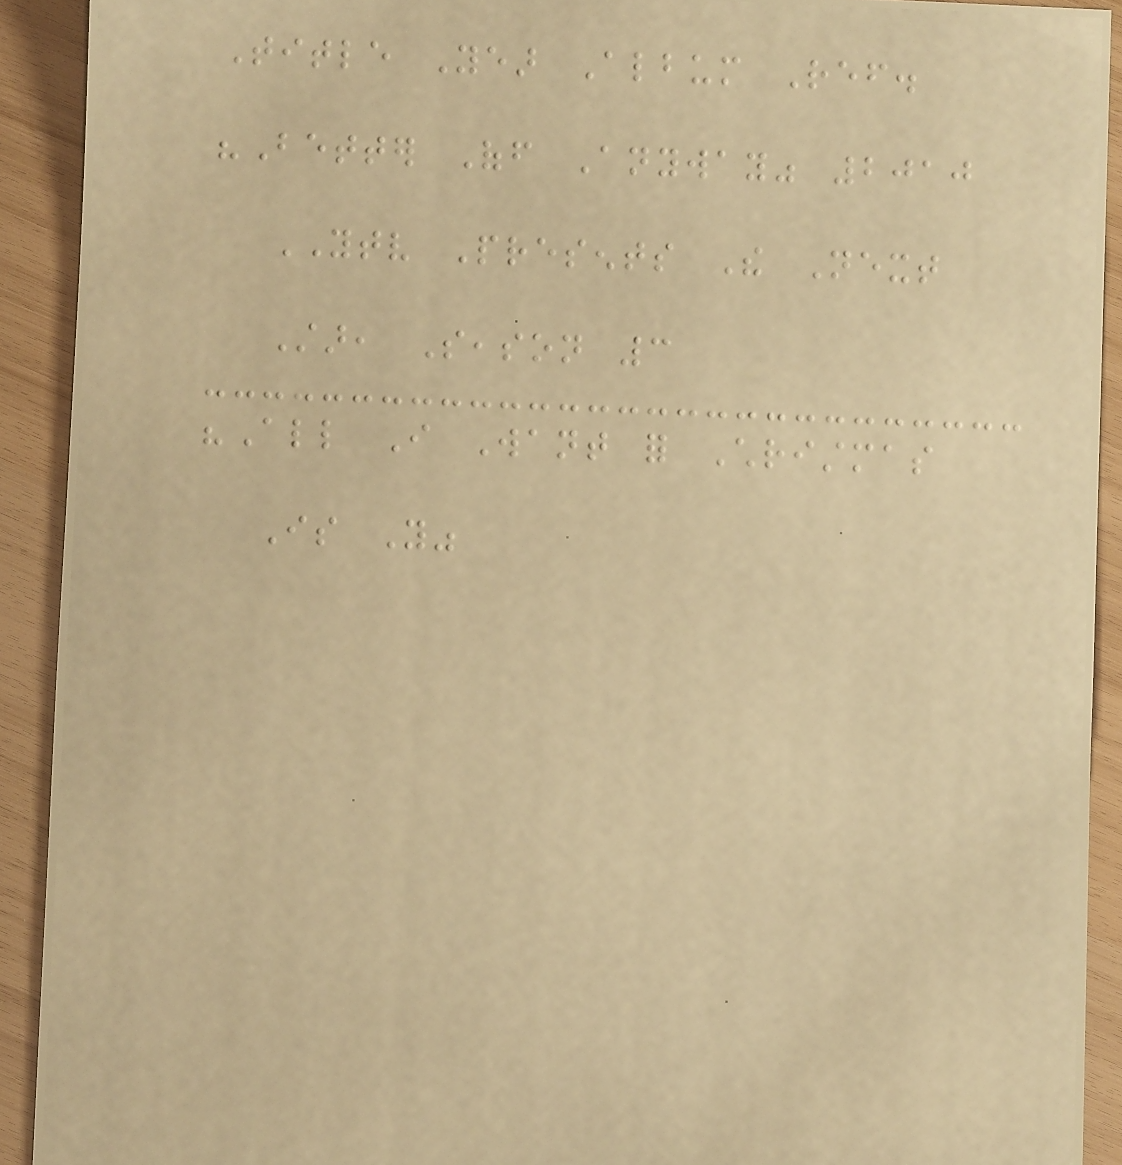Title Year Album Ref.
"Better Off Anyway" 2010
YTV Presents The Next
Star, Season 3
"All I Want for Christmas
Is You"
